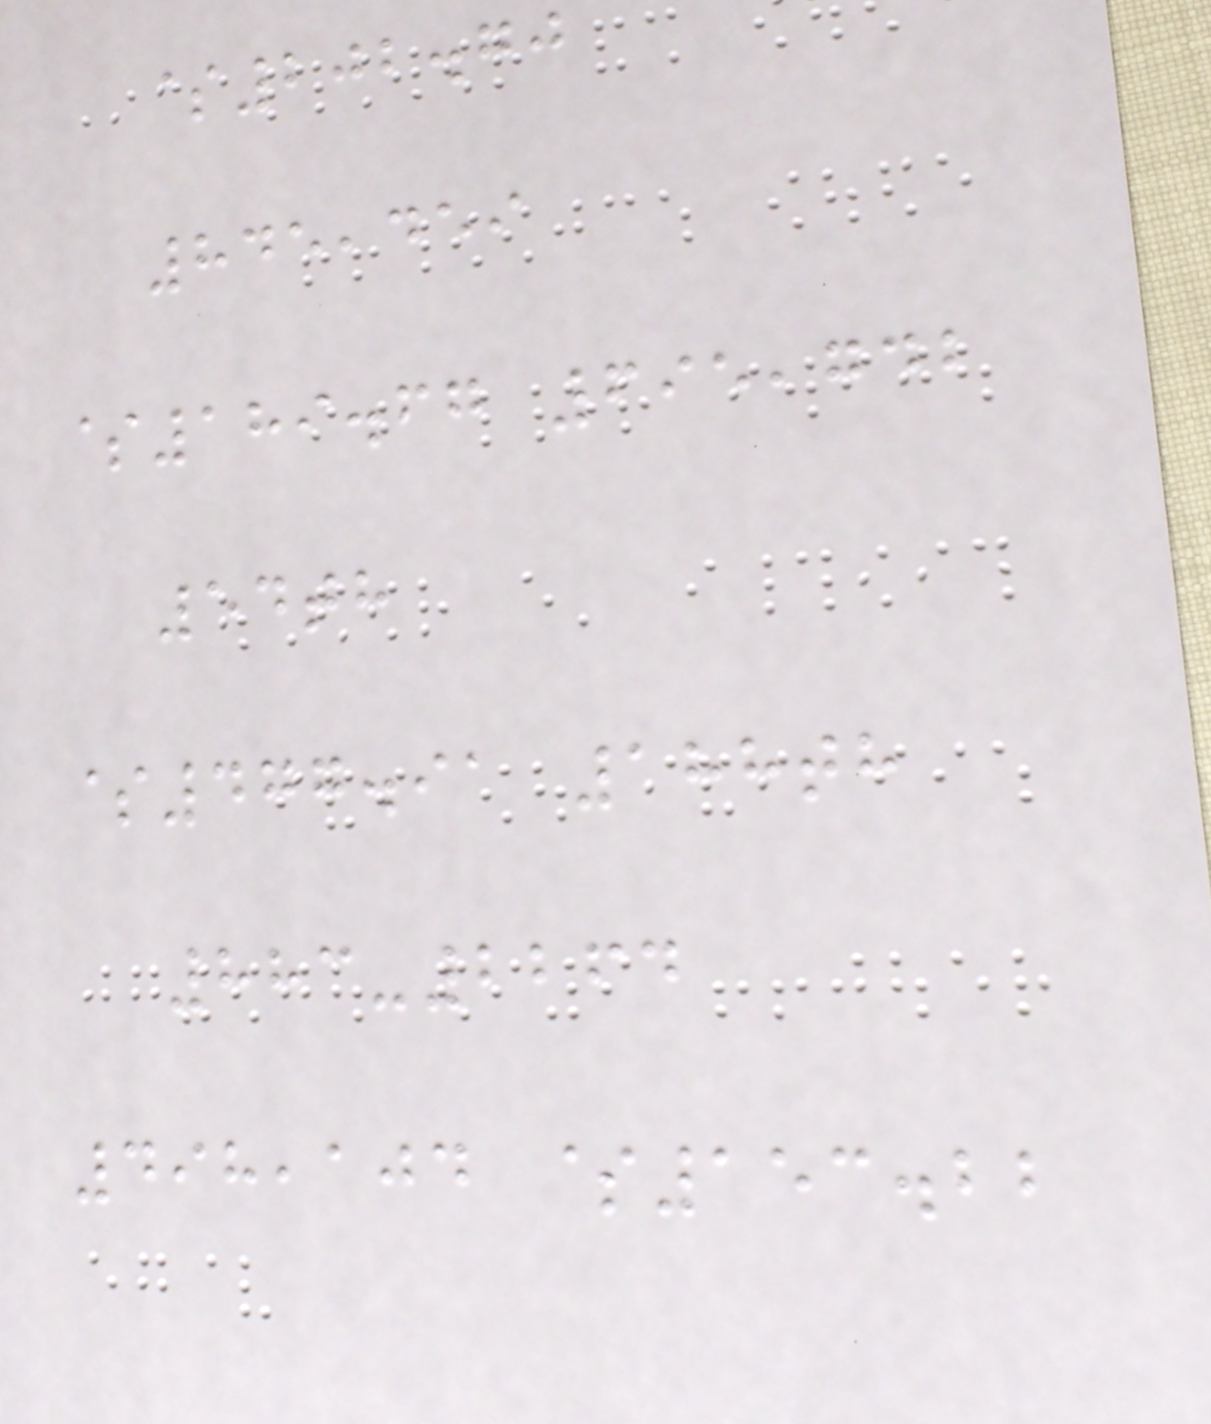$202.70
845,459
$189.67 695,742
54th
$477.91 188th
883-2264
498,104 $153.22
